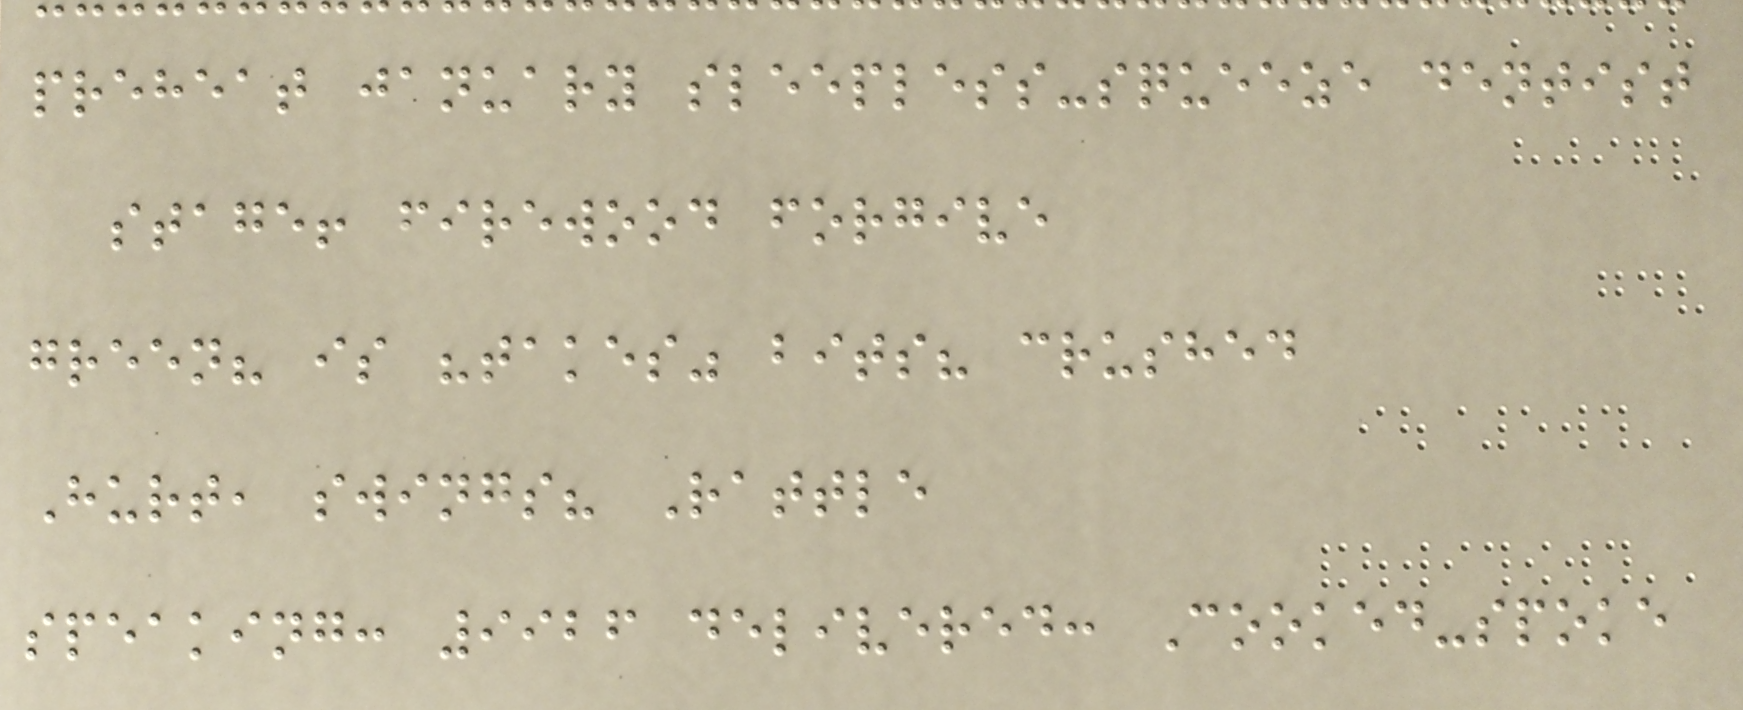preheat january sleepless-squeeze dentist
stage! firewood forgive
green? is "takes" bits? crushed
Hurt, swings? Rattle
speaking: 9926 delivered: Cooked-spoke
